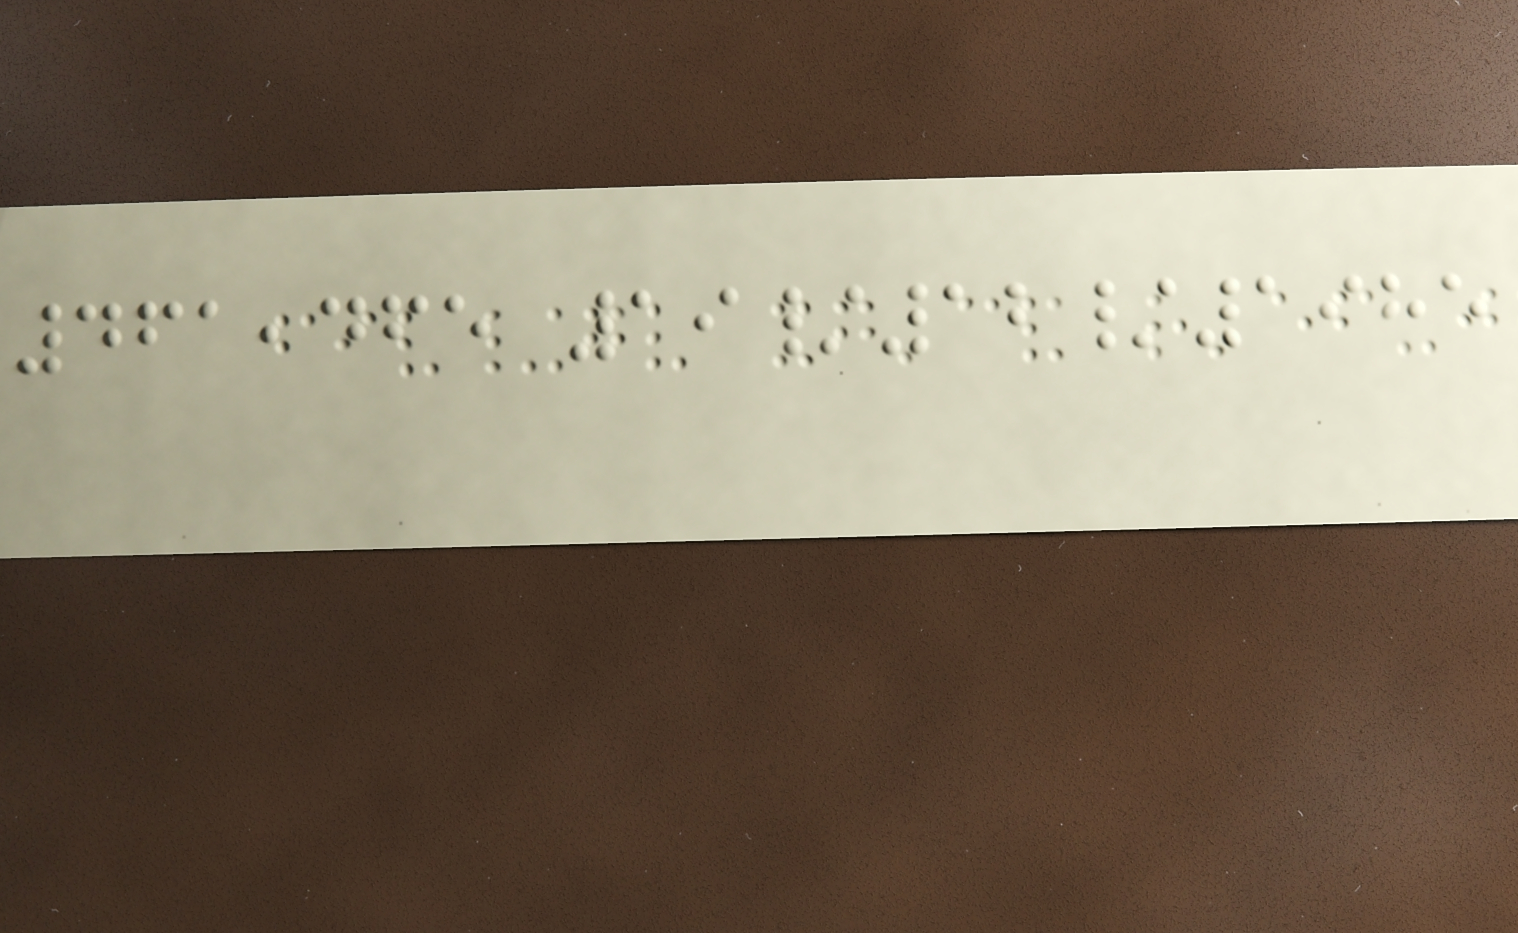461,465 19/12/1985
